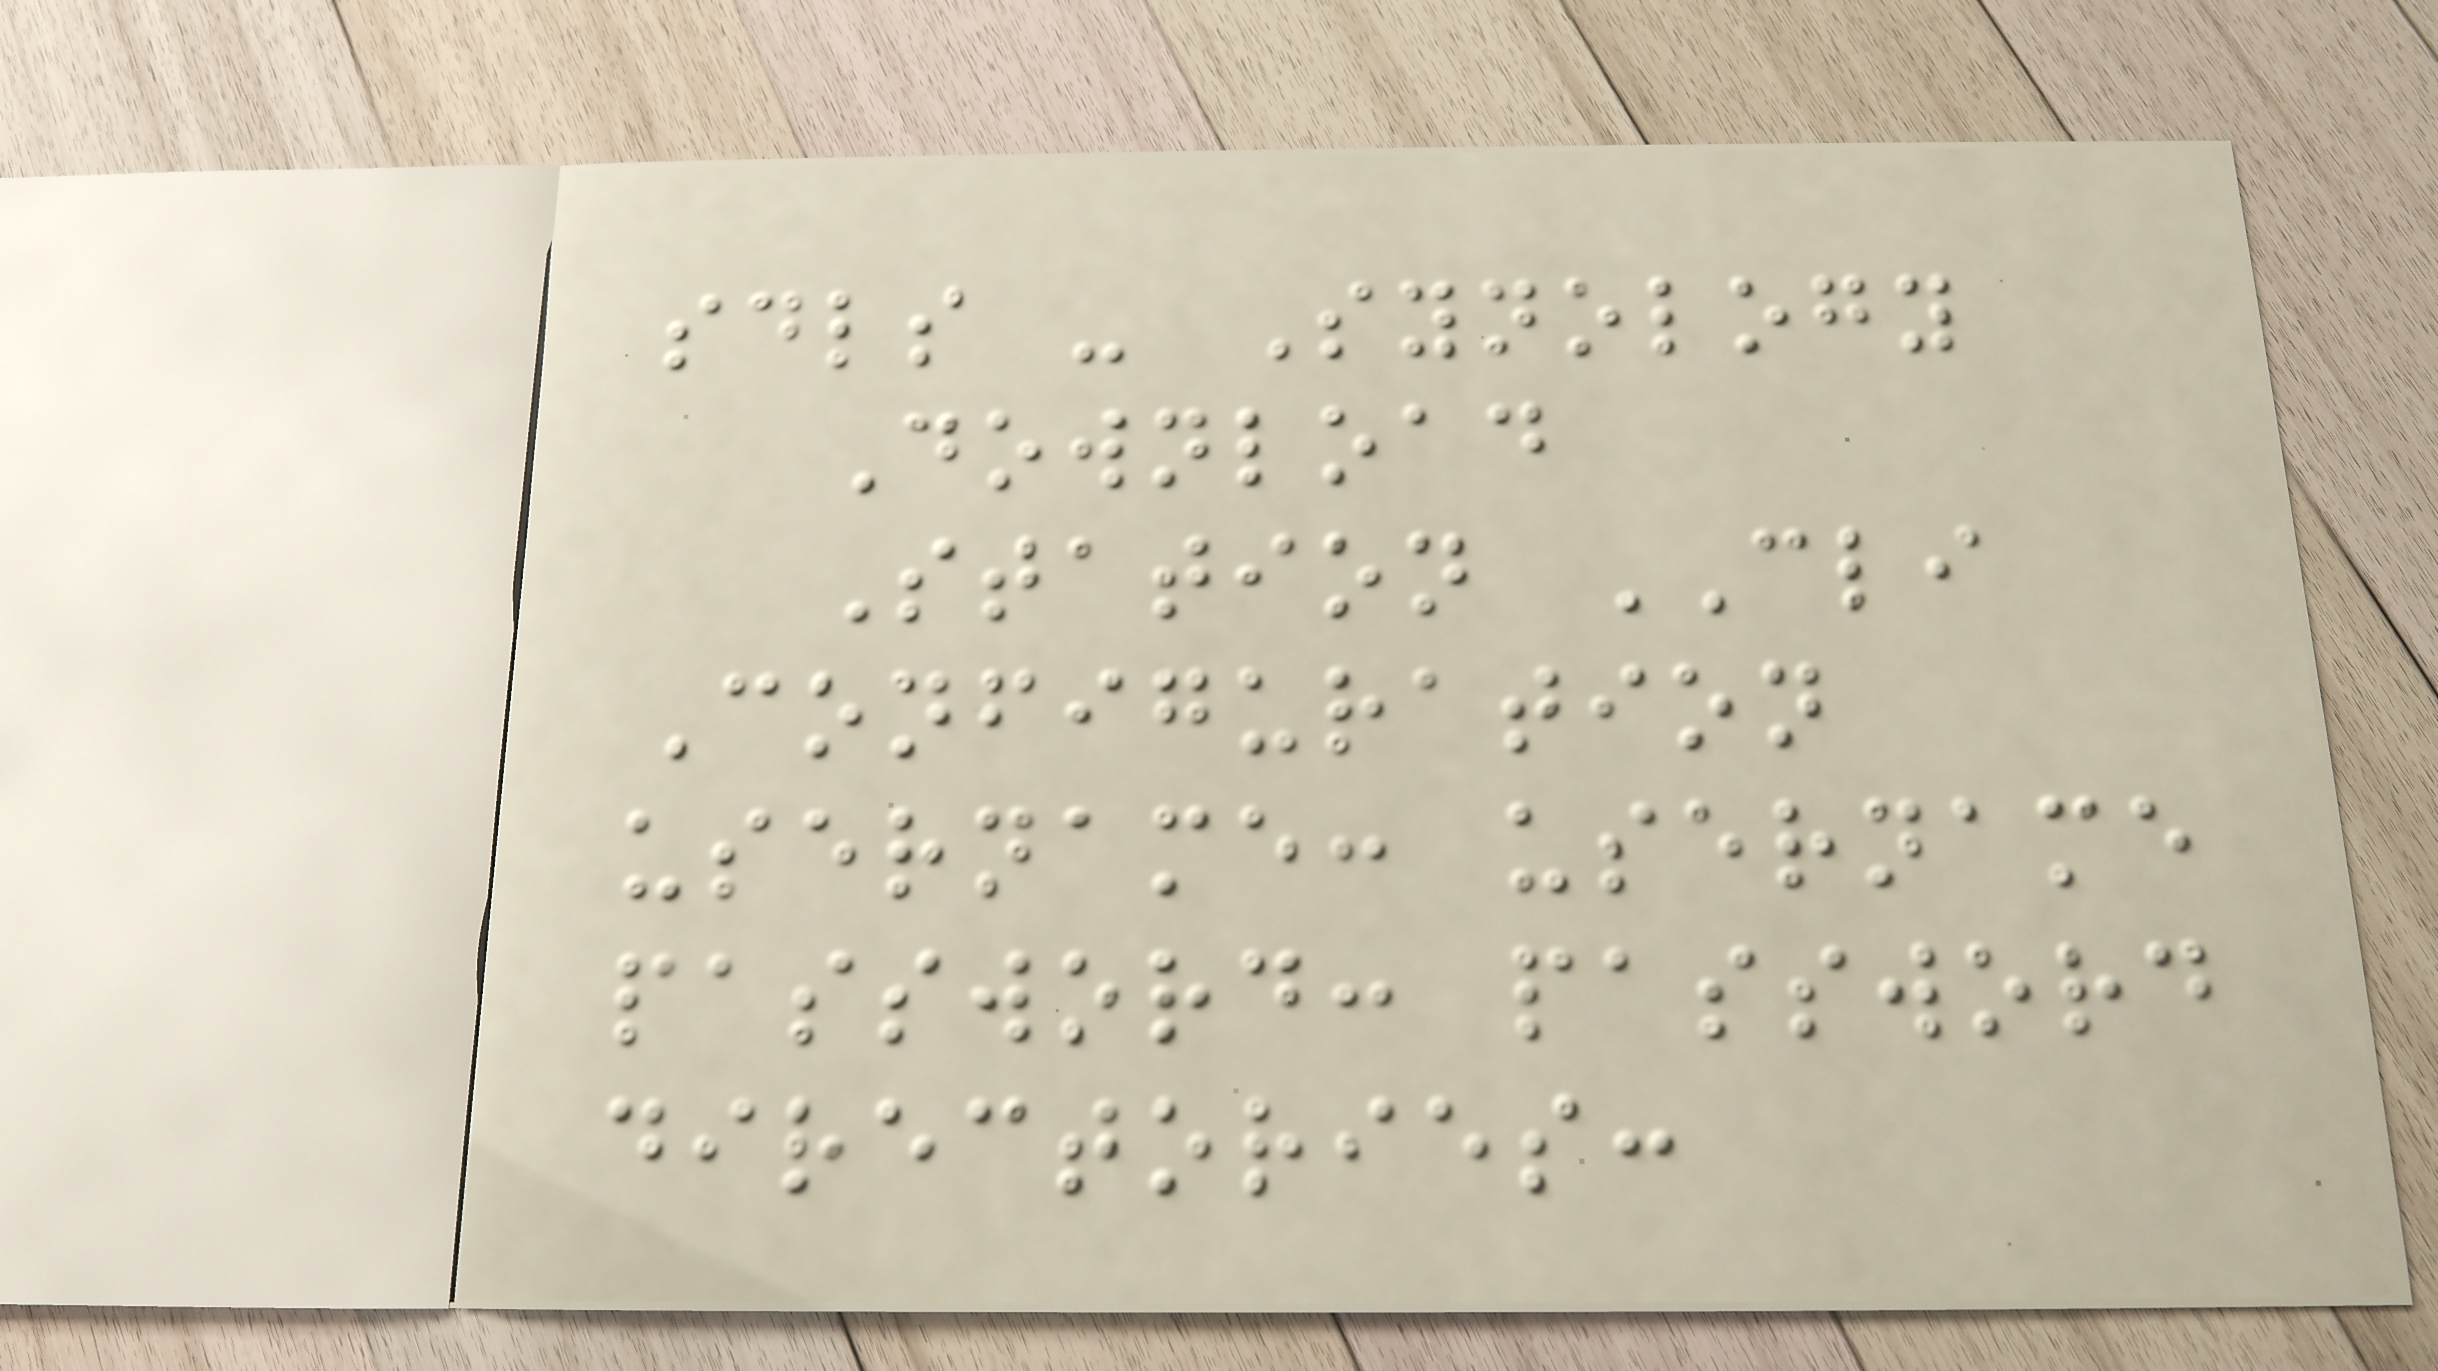sdls - Synology
Download
Station CLI
Configuration
username: username
password: password
directories:
